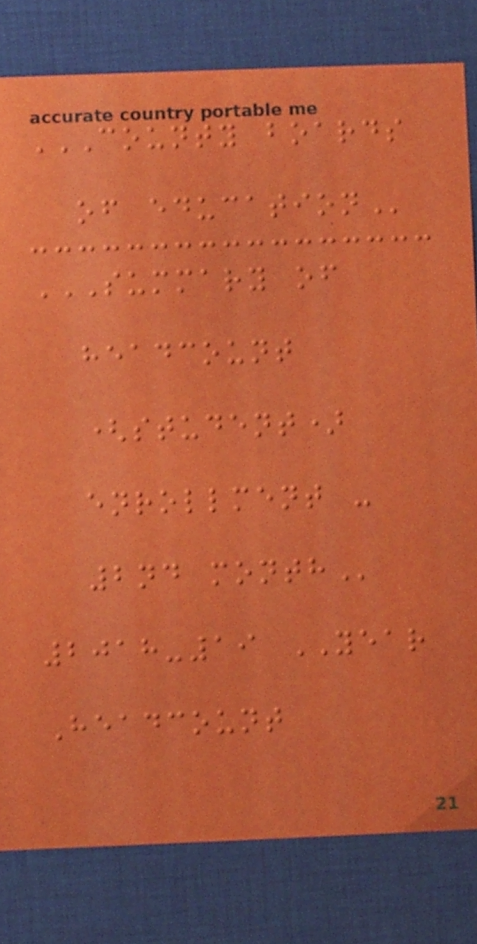COUNTY BOARDS
OF EDUCATION
SUMMARY OF
HEADCOUNT
(STUDENT)
ENROLLMENT -
2ND MONTH
2018-19 YEAR
Headcount
